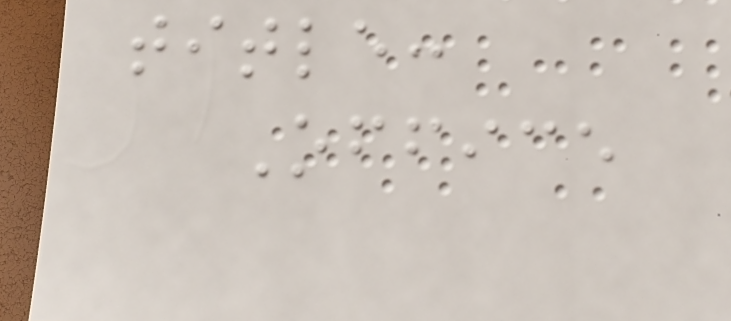title:
Office
